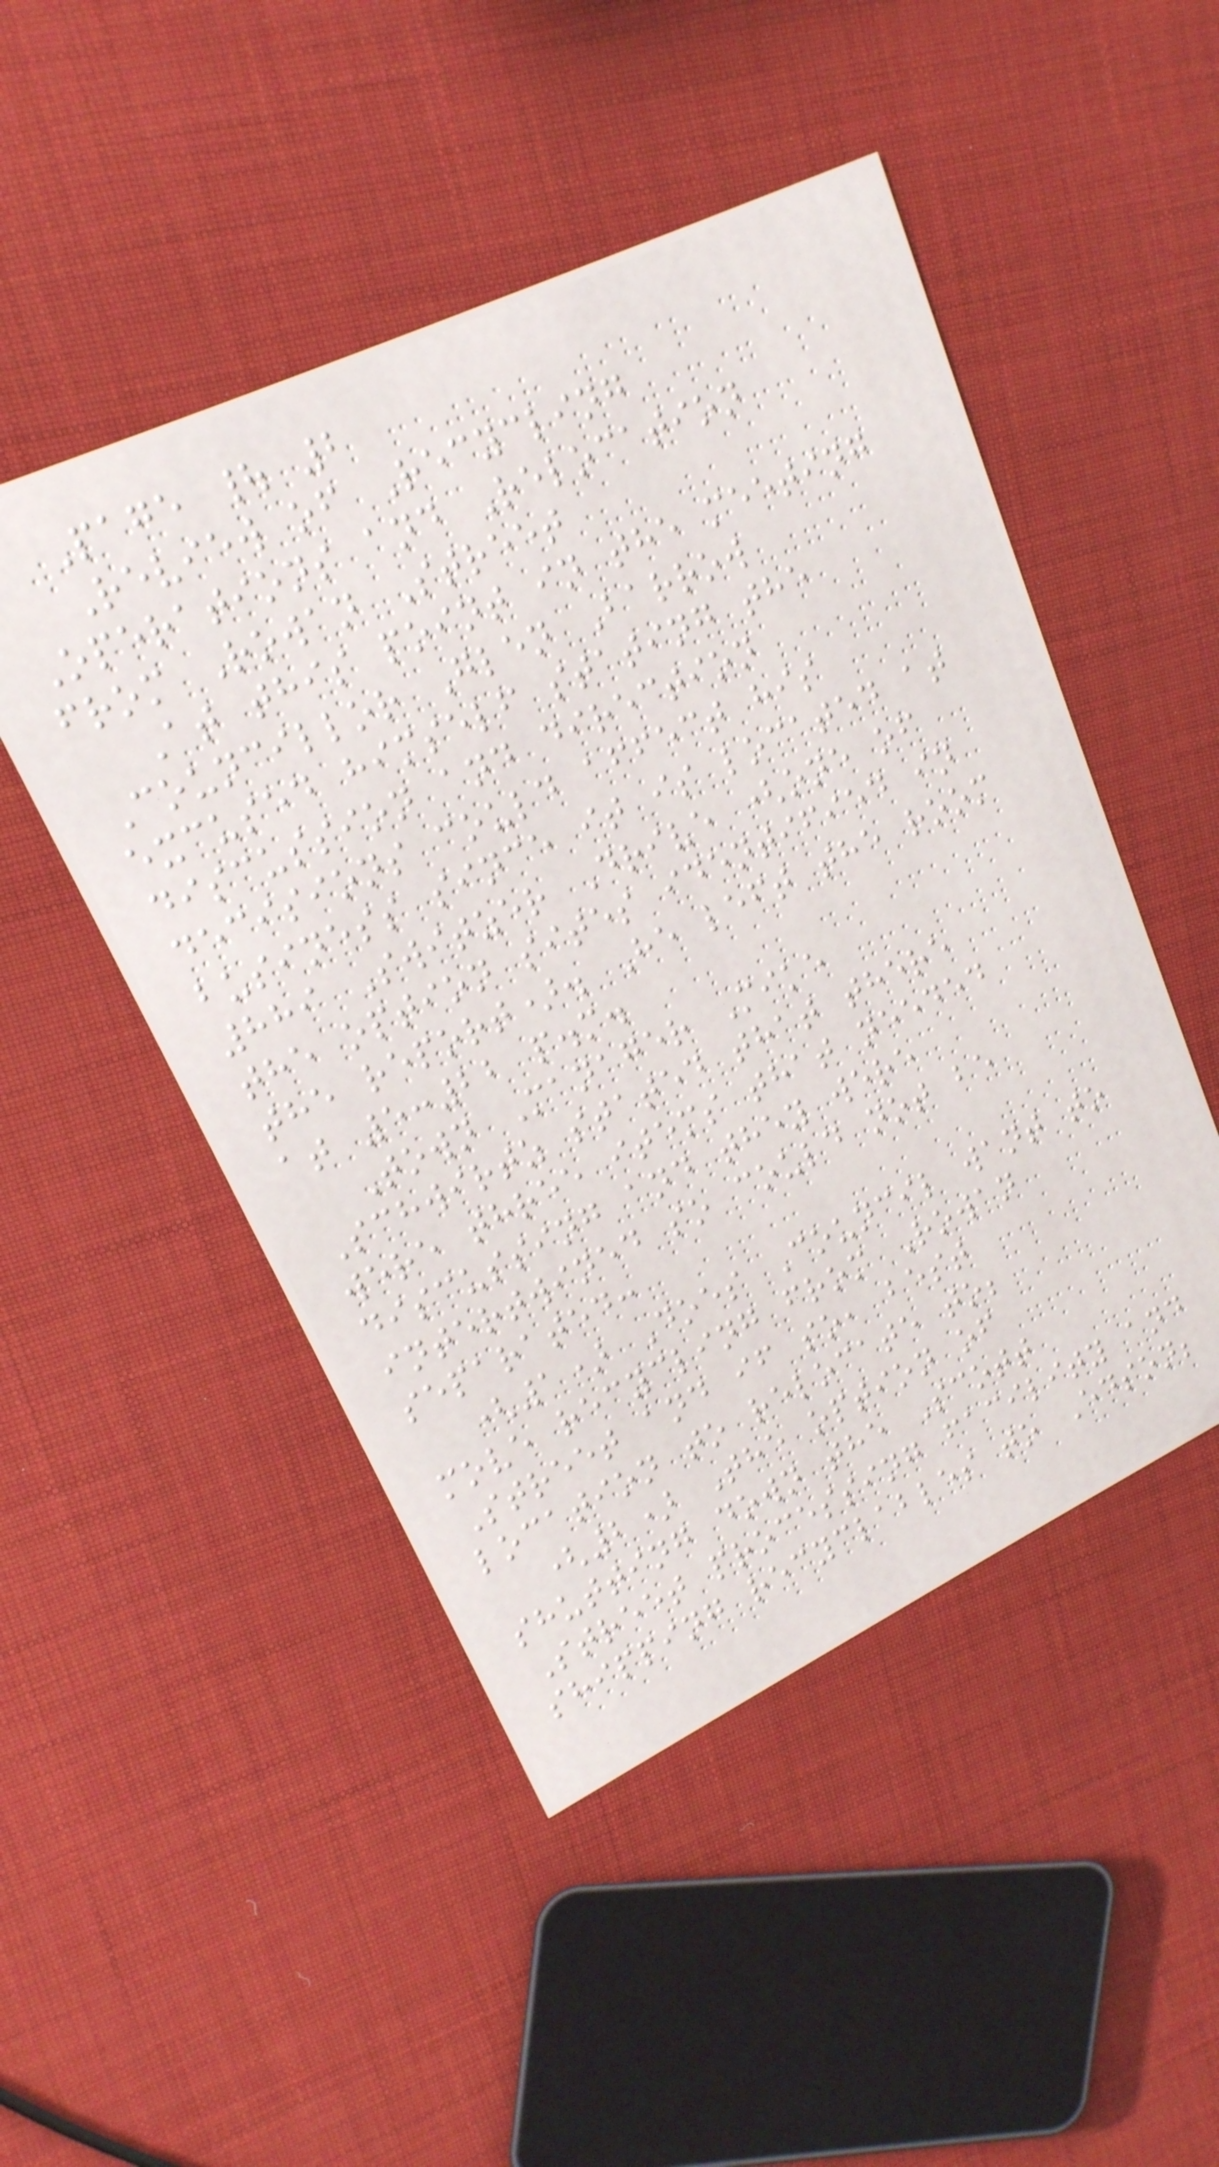Page | 2
Review of Recycling
Operations and Relocation
from Rowan Street
At this point in the meeting
Councillor Glen Barrow
excused himself stating the
discussion and direction
decisions could affect his
business since it is located at
889 Switzer Drive (one of
the option sites identified in
the report). He left the room
at 5:22 p.m.
Town Manager Mike
Schwirtz stated that there
were three items that needed
discussing and they were
intertwined so could not be
separated:
(1) Does Council want to
move recycling from Rowan
Street and if so, best
location to relocate to;
(2) The option of
shutting down the Scott
Street processing facility and
shipping recyclables to Edson;
